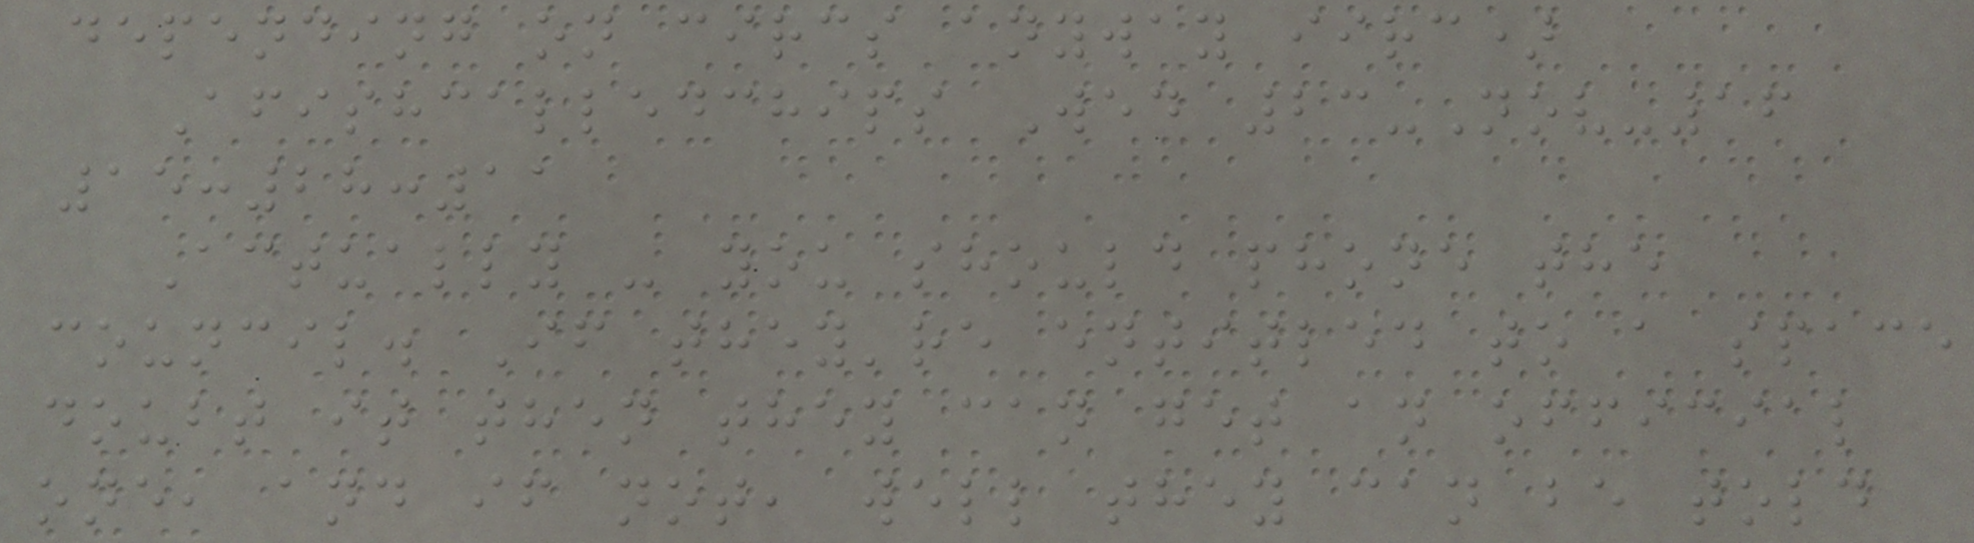depending on circs anyway iirc)
Afishcalledchips Wed 23-Nov-16
15:28:11
Actually - you should phone the
council. If they're entitled to a space
doubt it then they can get an official
one, and if not, well they can be told
